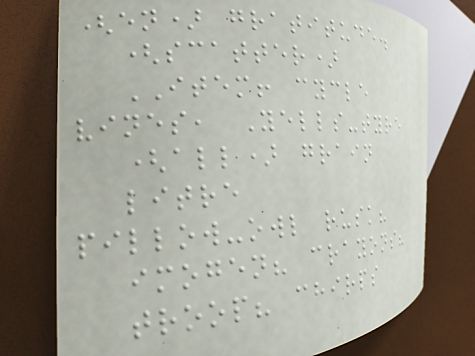(en) gratitude.
(scatter)
ITEM! cycle
vines, Yells-tyre
(all) grain
litre
pillow-owl rusk?
imogen? crayons?
troop? chirps
